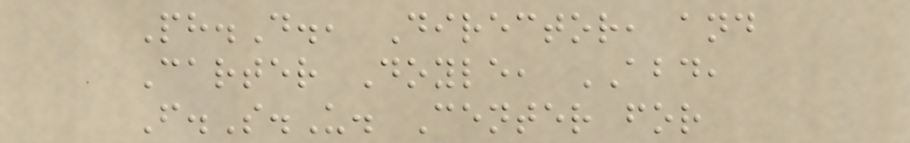Ph.D., Director, and
Carter Doyle, ABD,
F.S.U. Center for
